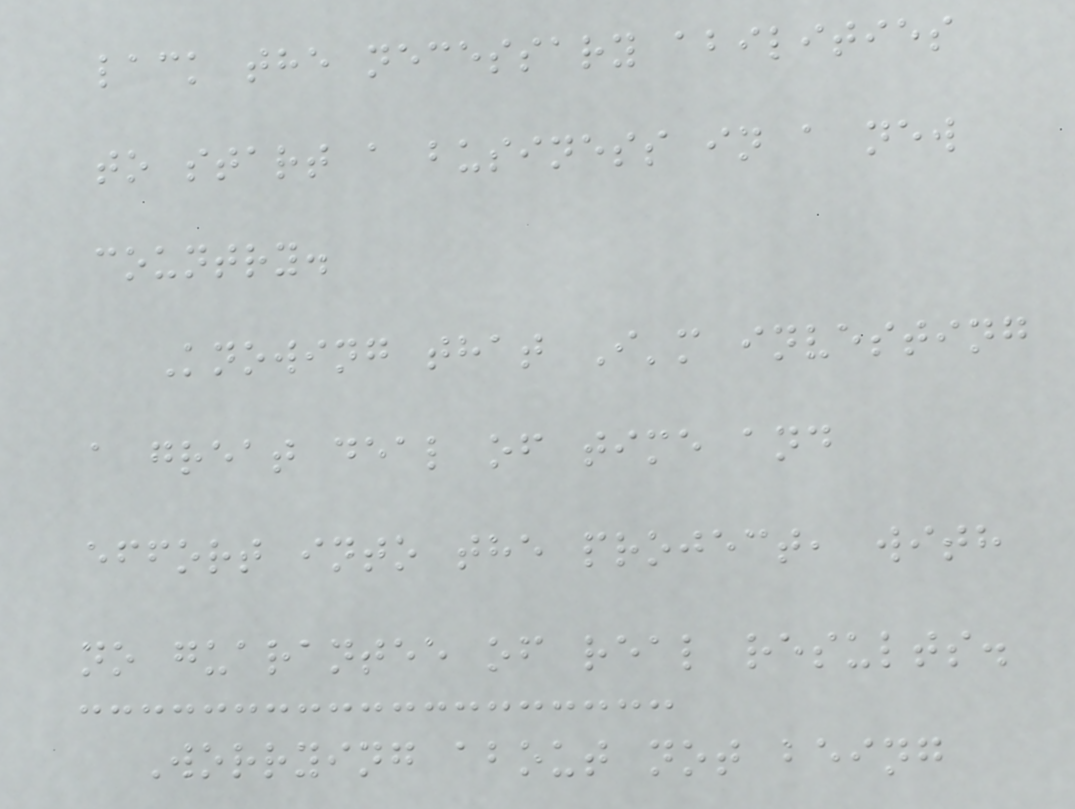lack the necessary abilities
to start a business in a new
country.
Knowing that I'm investing
a great deal of time and
effort into the project, with
no guarantee of real results.
Worrying about not being
